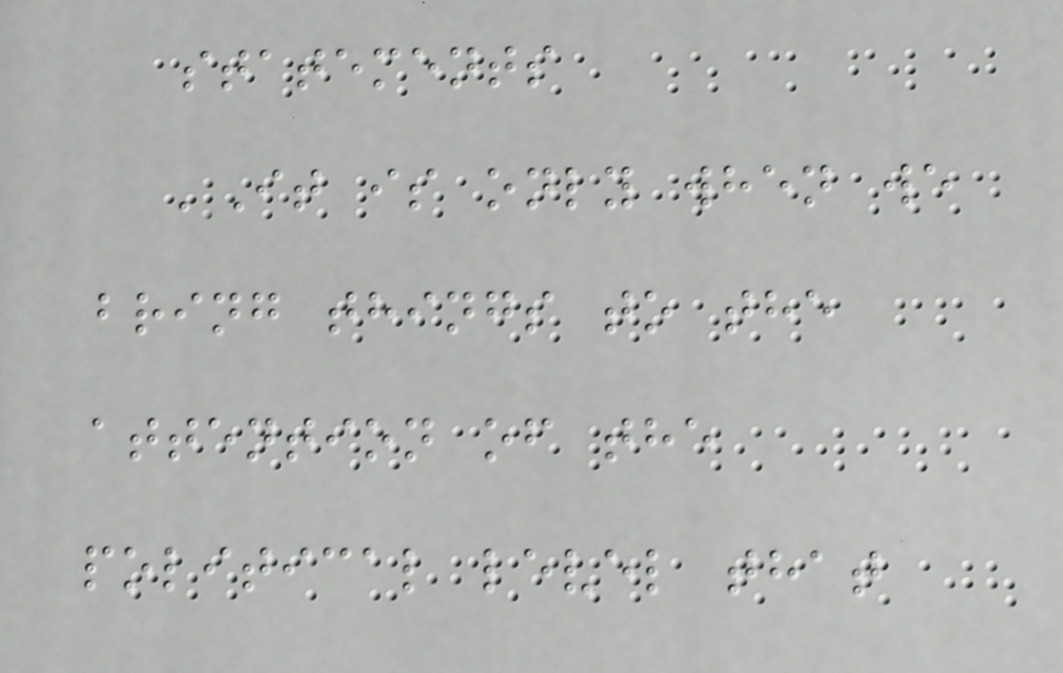statements
'It is only when we
bring things to the
attention of the
political level that
